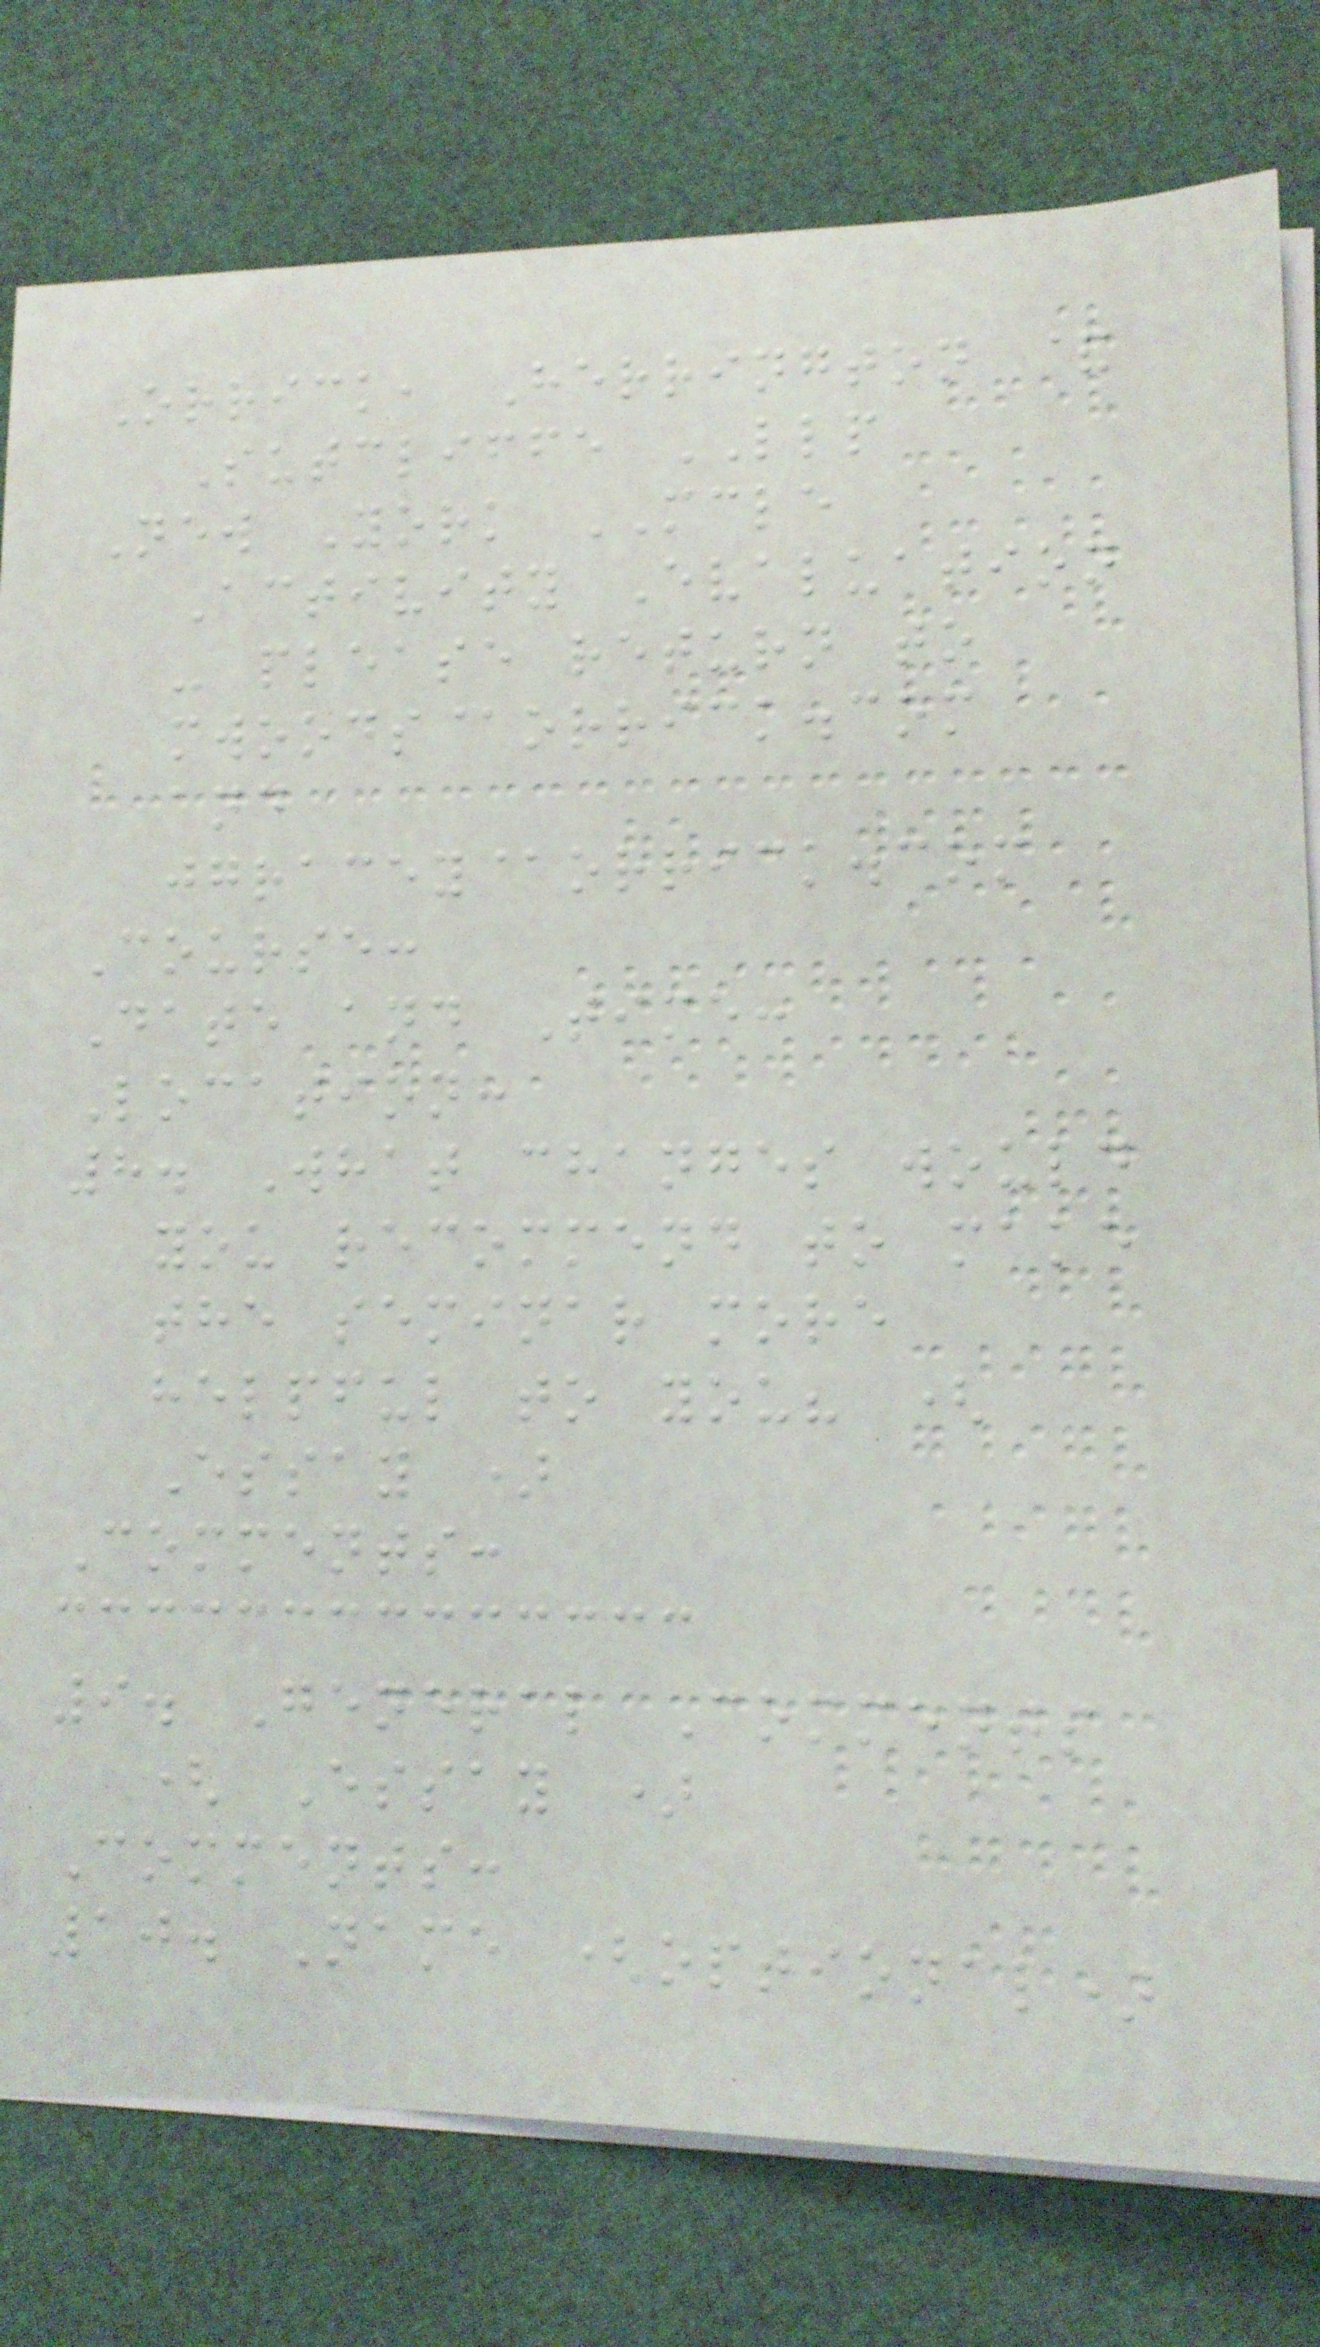Orrick, Herrington &
Sutcliffe LLP
New York MCLE
Activity Evaluation
- please return to
mwoods@orrick.com
and
jgracey@orrick.com
Course:
Date and Time:
Location:
8. What changes would
you recommend to make
the seminar more
helpful to you? (
Essay )
Comments:
9. General Comments
( Essay )
Comments:
10. Name (optional)
